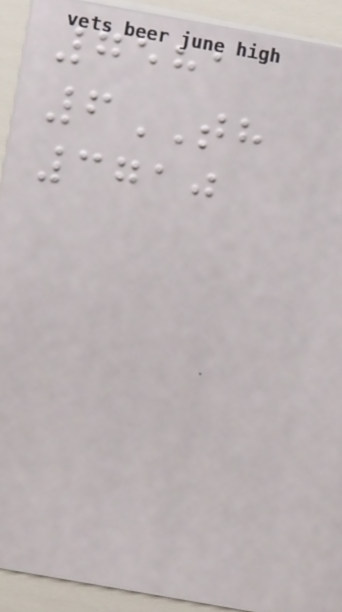7581
6TH
3710
